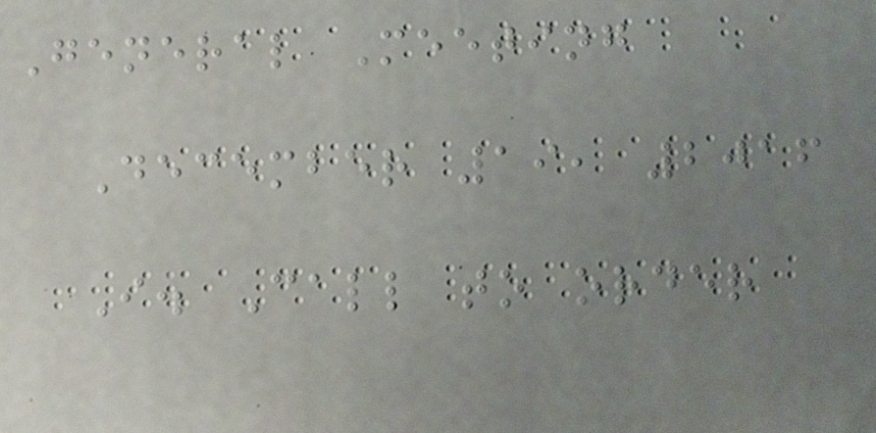General Meeting
December 19, 2016
I. Call to order
